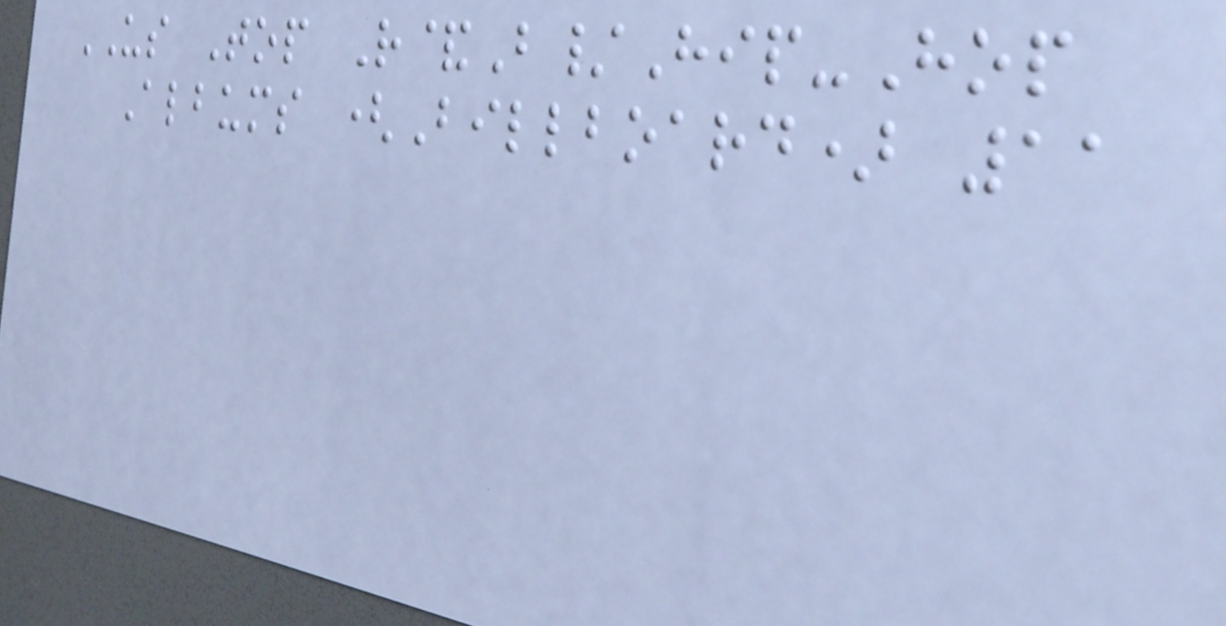US Top R&B/Hip-Hop
Albums (Billboard) 11
